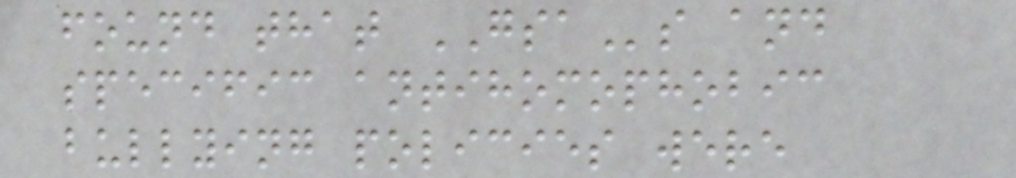found that GSAs and
specific antihomophobic
bullying policies were
